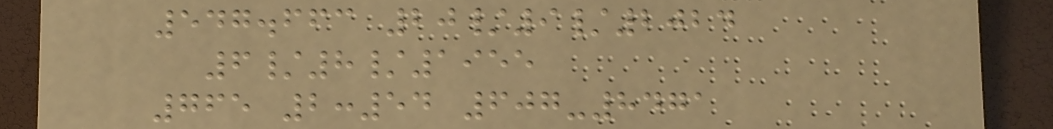547.663 20/9/2024
6/8/1955
765 2:54 607-8471
